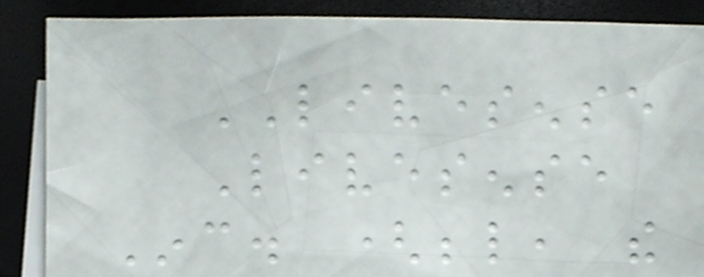LIVESENSE
Livesense
Inc. (below, the
